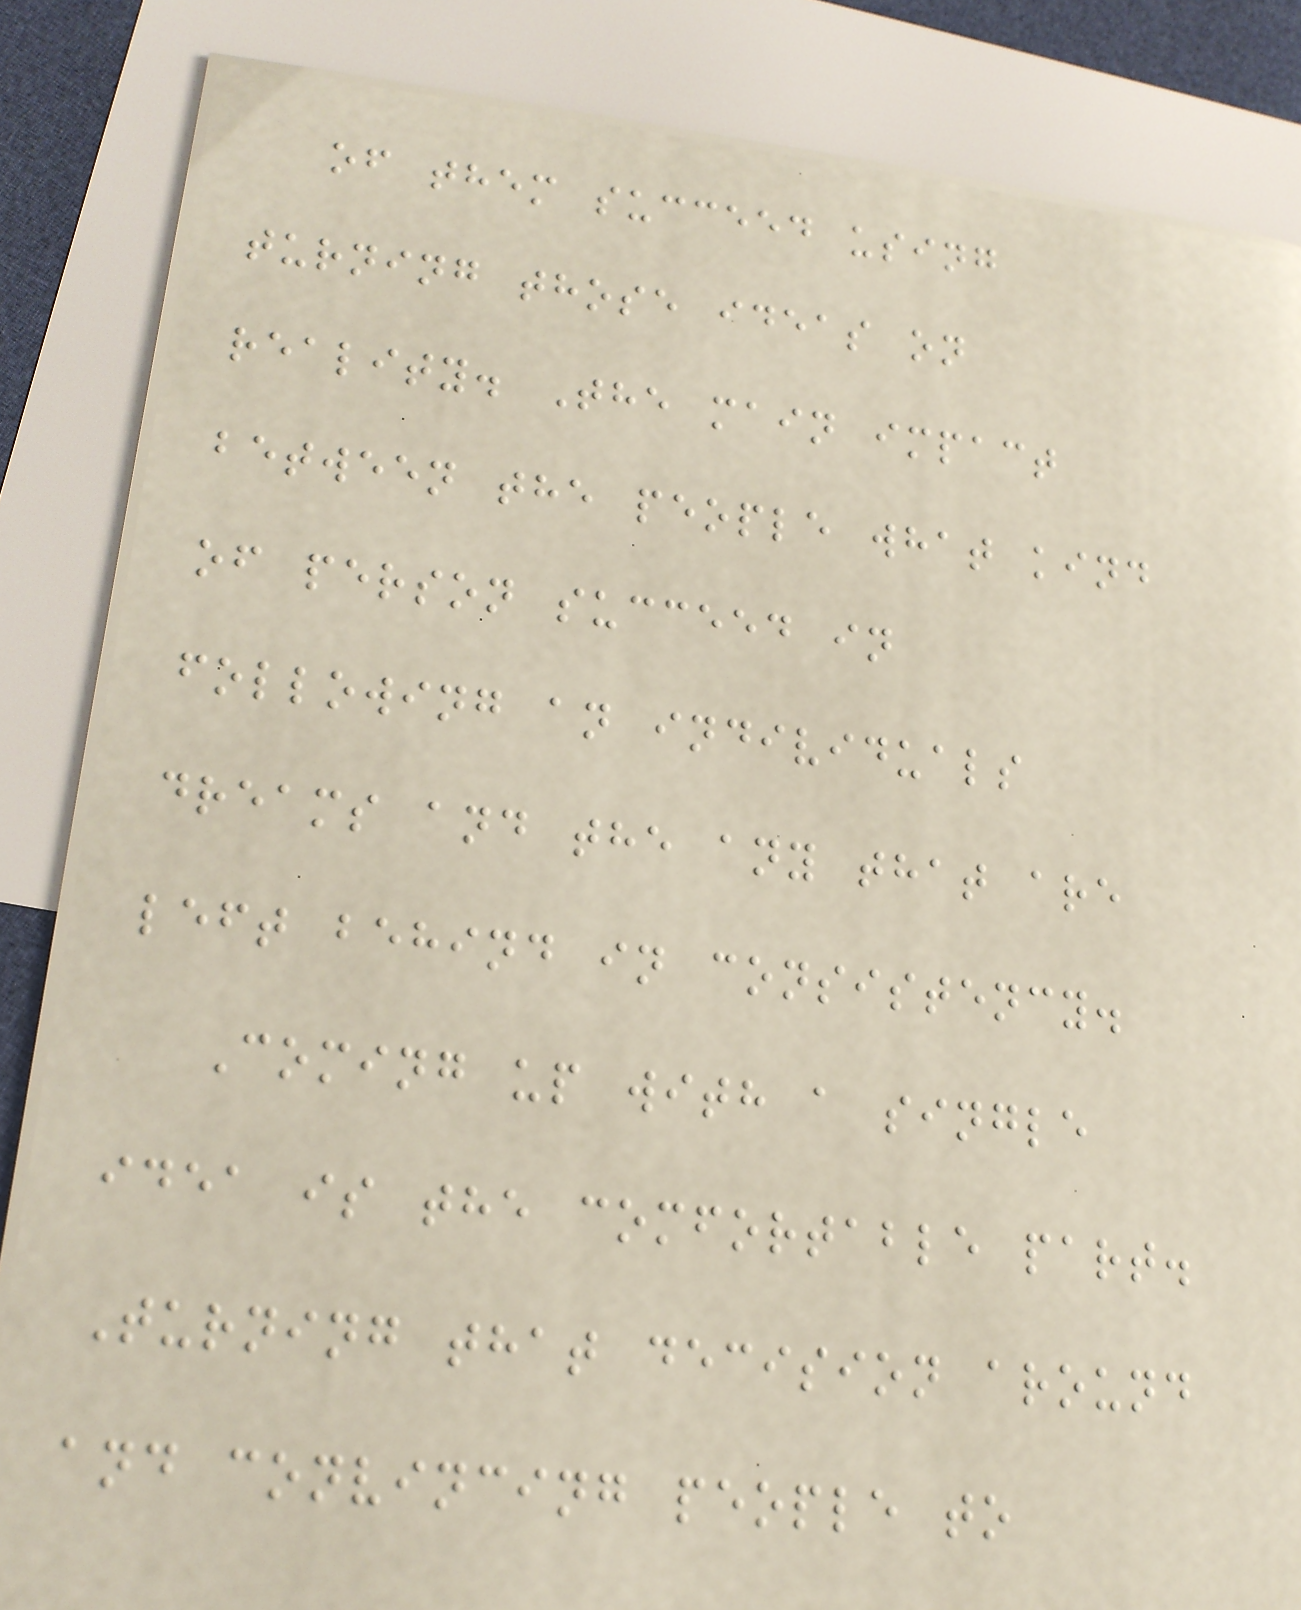of them succeed using
turning those ideas on
reality. The main impact
between the people what kind
of person succeed in
following an individuals
dreams and the any that are
left behind in consistency.
Coming up with a single
idea is the comfortable part.
Turning that decision around
and convincing people to
